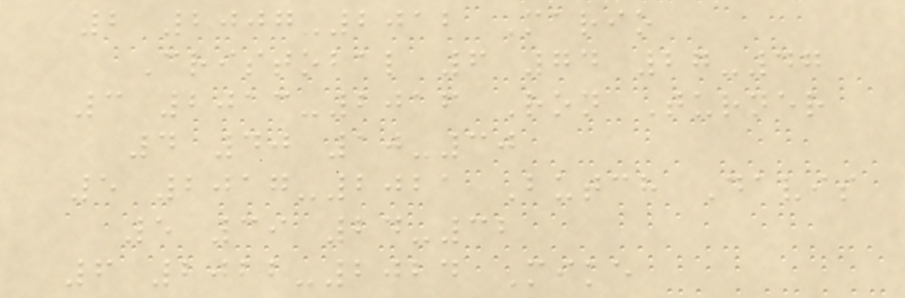2 2007-2012 Mario
Cristobal 6 74 27-47
3 2013-2016 Ron Turner
4 40 10-30
5 2017-2021 Butch Davis
5 39 24-32
6 2022-2024 Mike
